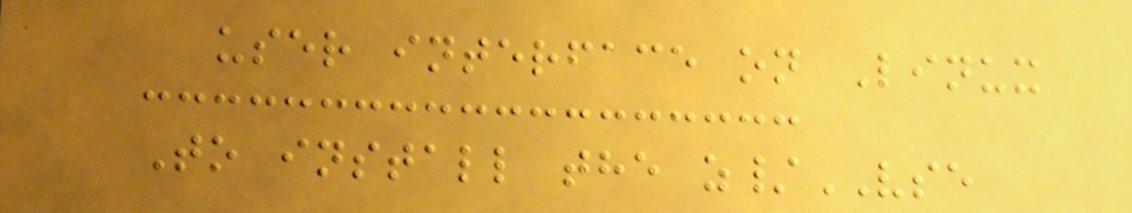user interface on Linux
To install the z/VSE
